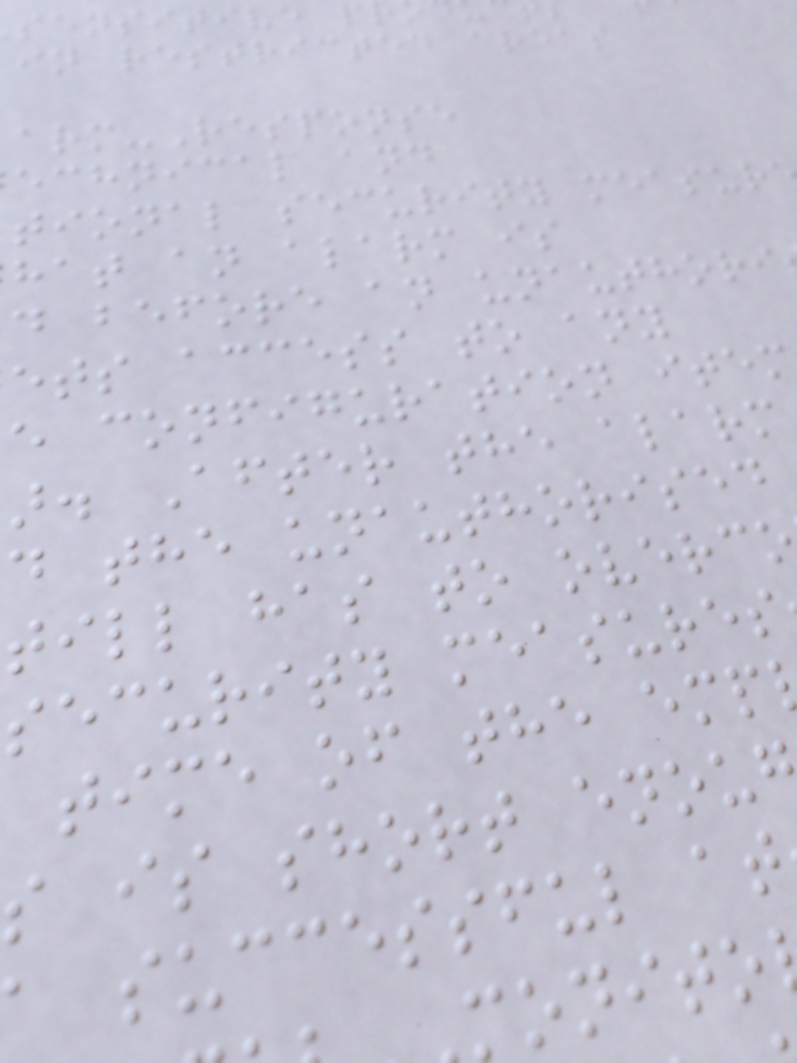sensitive p
in restricted areas
arm-Response
echnical and
tional security measur
hat an alarm is
d before an unauthori
ets access to any
e configuration item
. After the alarm
d the unauthorised
till has to overc
security measures
time of the emp
s is short enou
a successful at
